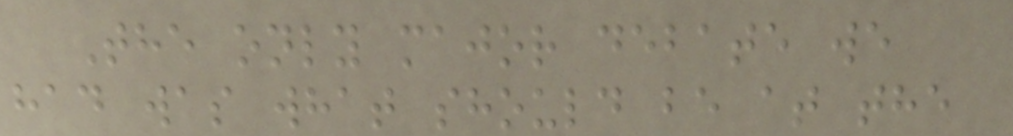The only major debate we
had was what should be at the
